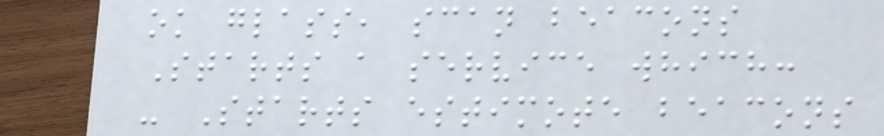ok glass, scan beacons
Starts a service which:
- Starts estimote beacons
